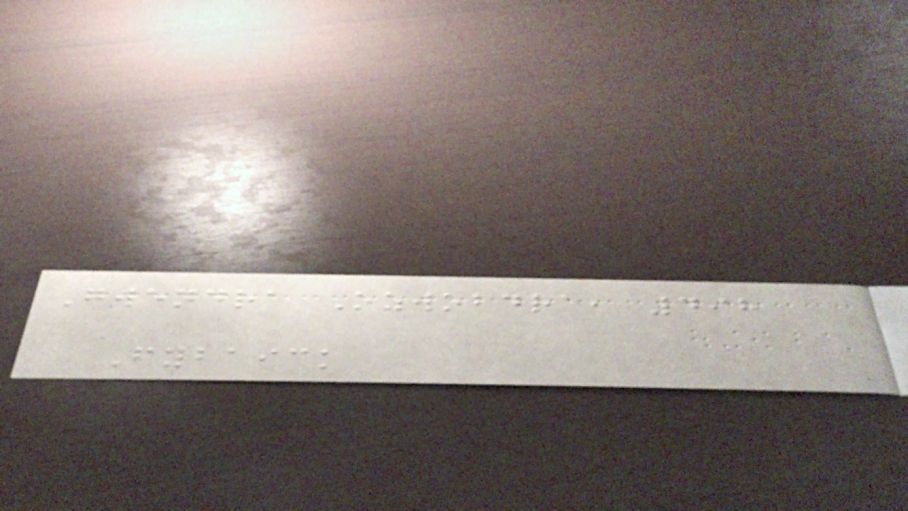Gwendra Ozwobdra, 498
Fybaick
